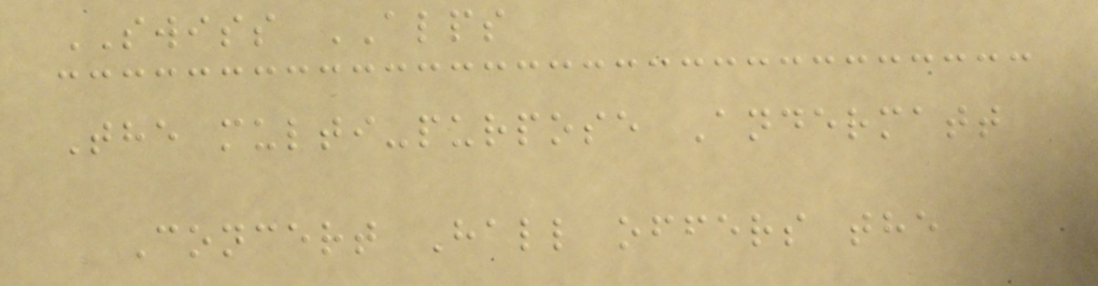SWISS ALPS
The multi-purpose Andermatt
Concert Hall offers the
